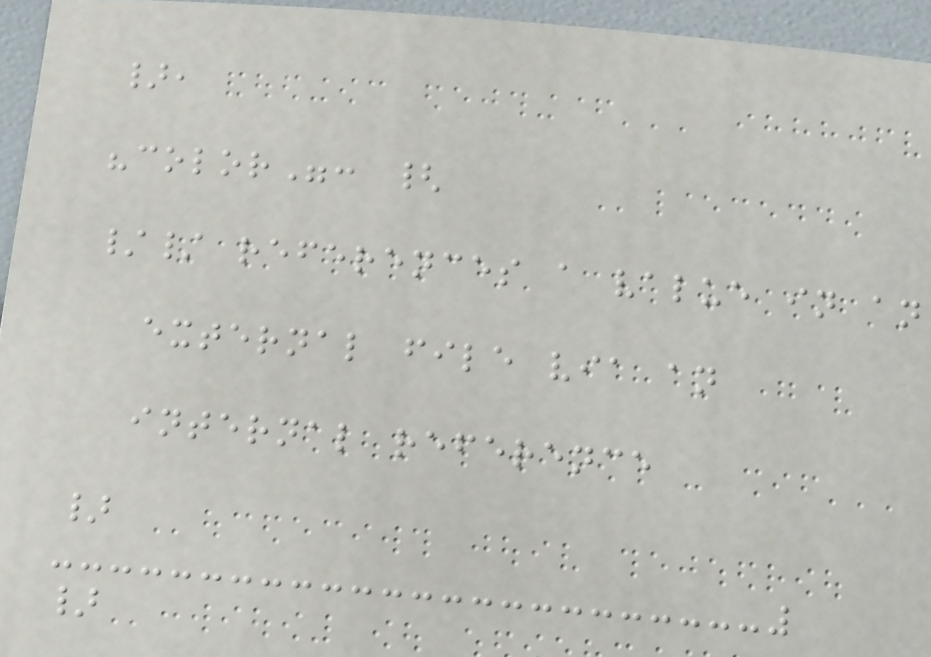},
"color": {
// references a value in an
external file via an
internal reference
}
}
